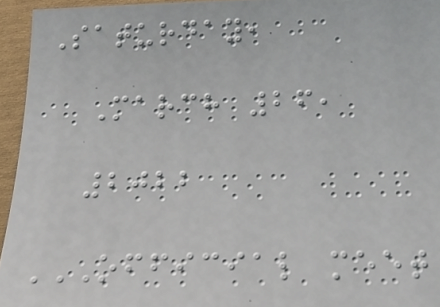Saturday,
March 26,
2022
OFFICIAL MEET
